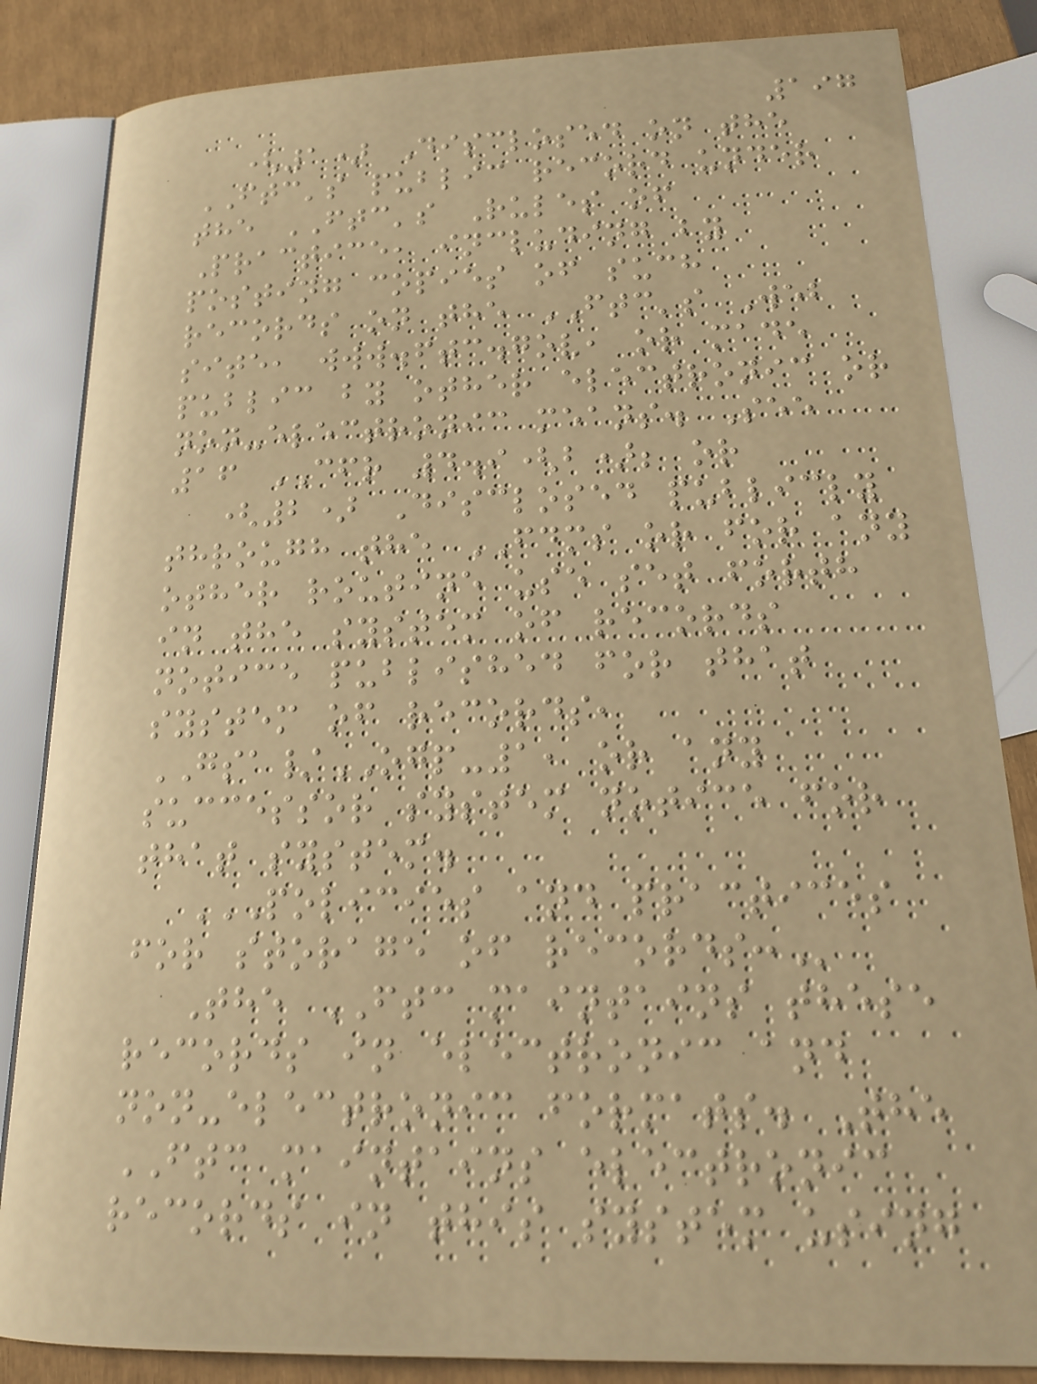197
(1) Disclosed on the
FTC's public record under
the FTC's Rules of
Practice, including by
posting copies of such
records on the FTC's Web
site, www.ftc.gov, or made
public by other electronic or
non-electronic means. See
16 CFR 4.9(b); or
(2) Disclosed publicly
through the FDMS or for any
other routine use set forth
in the system of records
notice published for that
system of records,
GSA/OGP-1, or any
successor system notice for
that system.
POLICIES AND PRACTICES
FOR STORAGE OF RECORDS:
The FTC maintains these
records in electronic and
non-electronic formats. The
FTC maintains electronic
records in this system using
